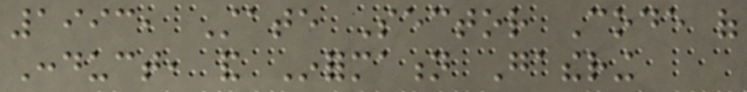1993, State Sector Code of
Conduct, and Information Gathering
